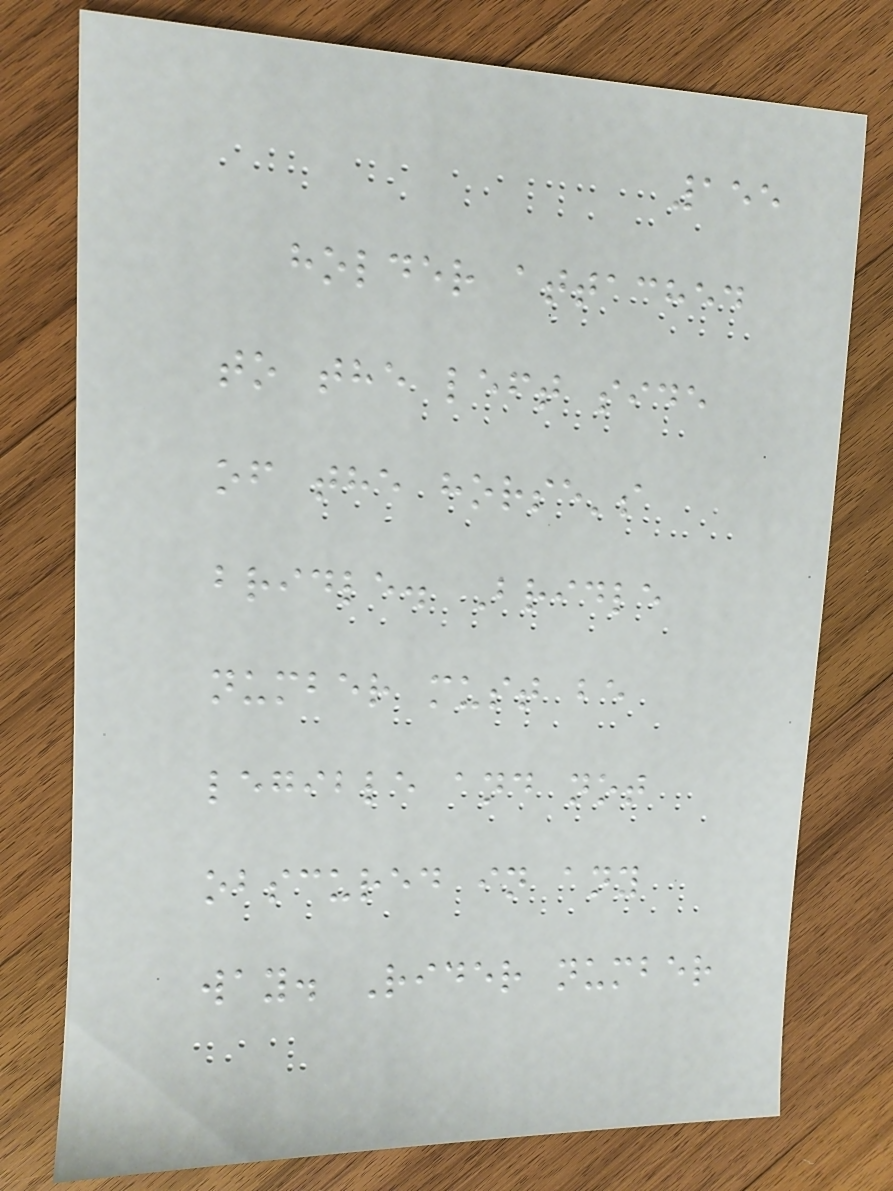155
holder attached
to the left side
of the horse's
bridle. Bridle
number must be
legible and not
obscured in any
way. Rider number
